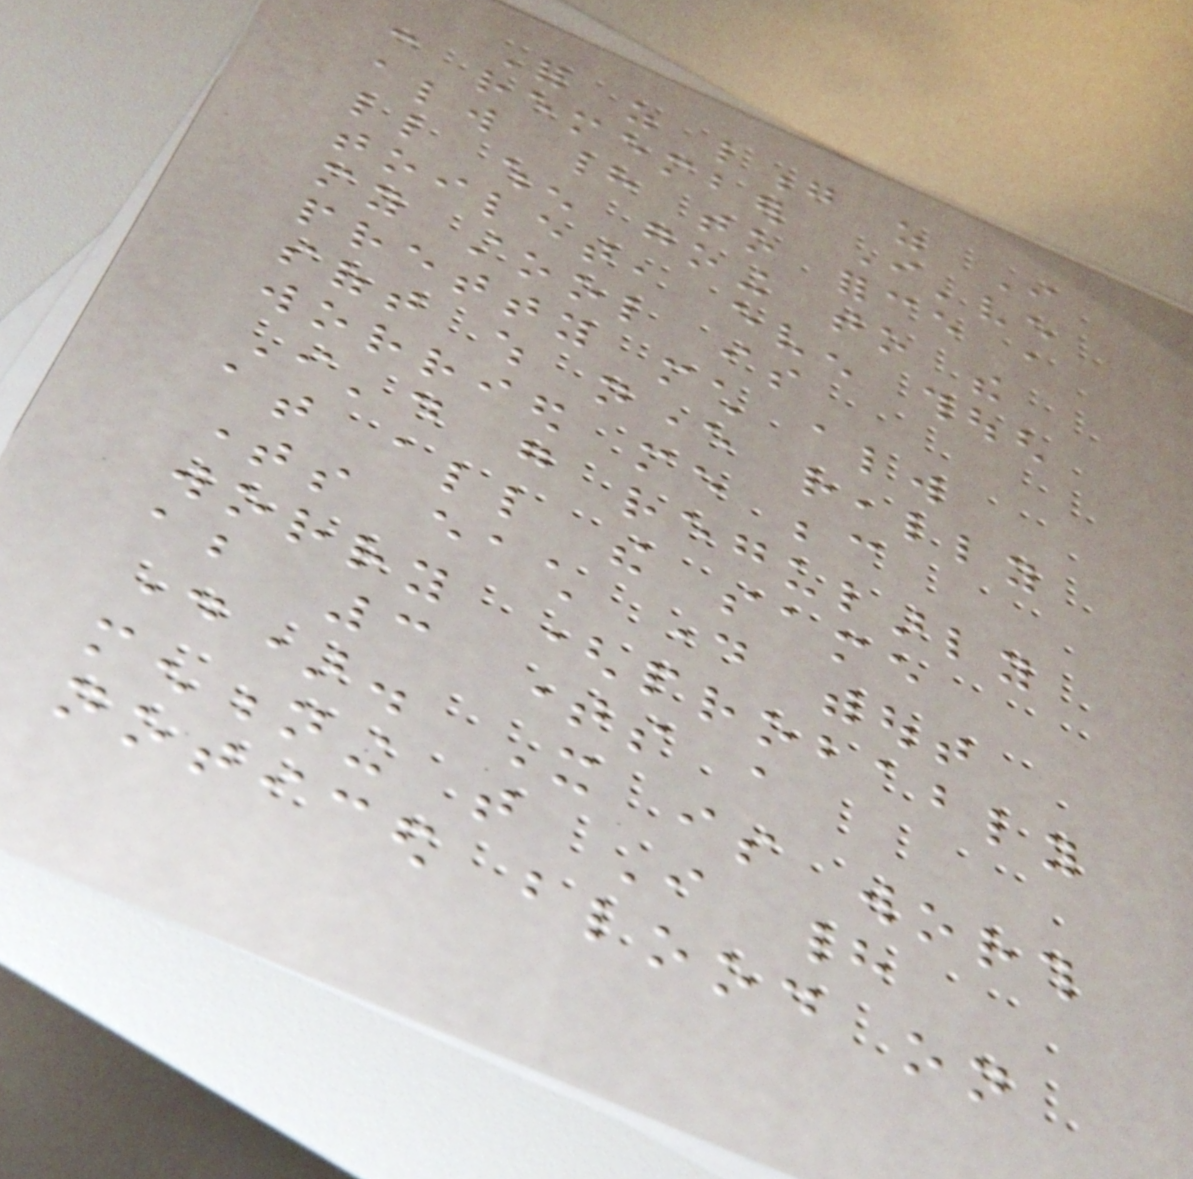For as long as I
can remember I've
always had to force a
little when going to the
toilet, even though
my stool is
pretty much always
soft which never really
worried me because
I'd go regularly
at all the same
times each day without
worry (probably
about 3 times a
day). It is worth
mentioning that I had
noticed blood on
